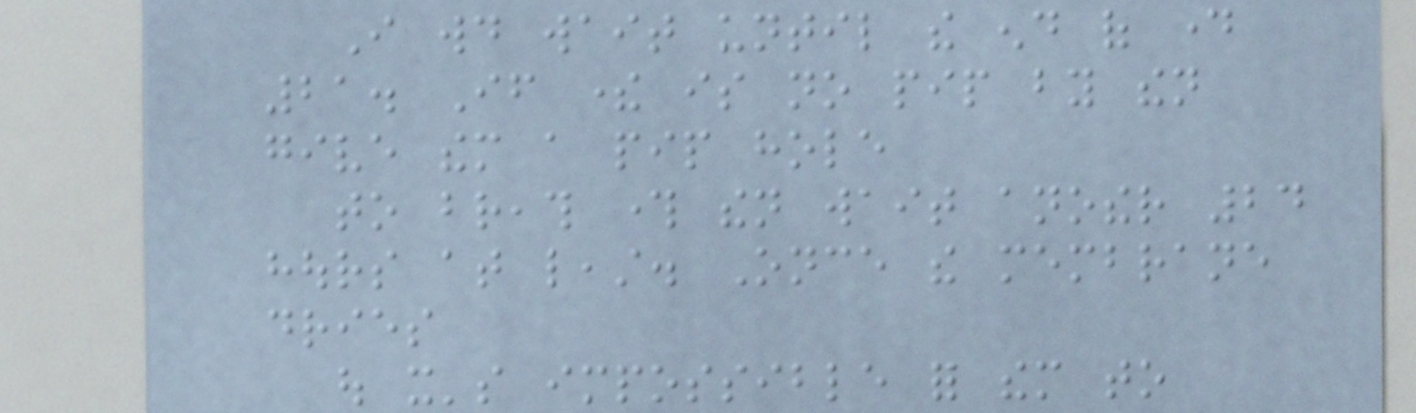I would wait until the end of day
21. If there is no pip by then
give them a pip hole
to breath through then wait another 24
hours at least. Once the membrane
dries
out it's impossible for them to
